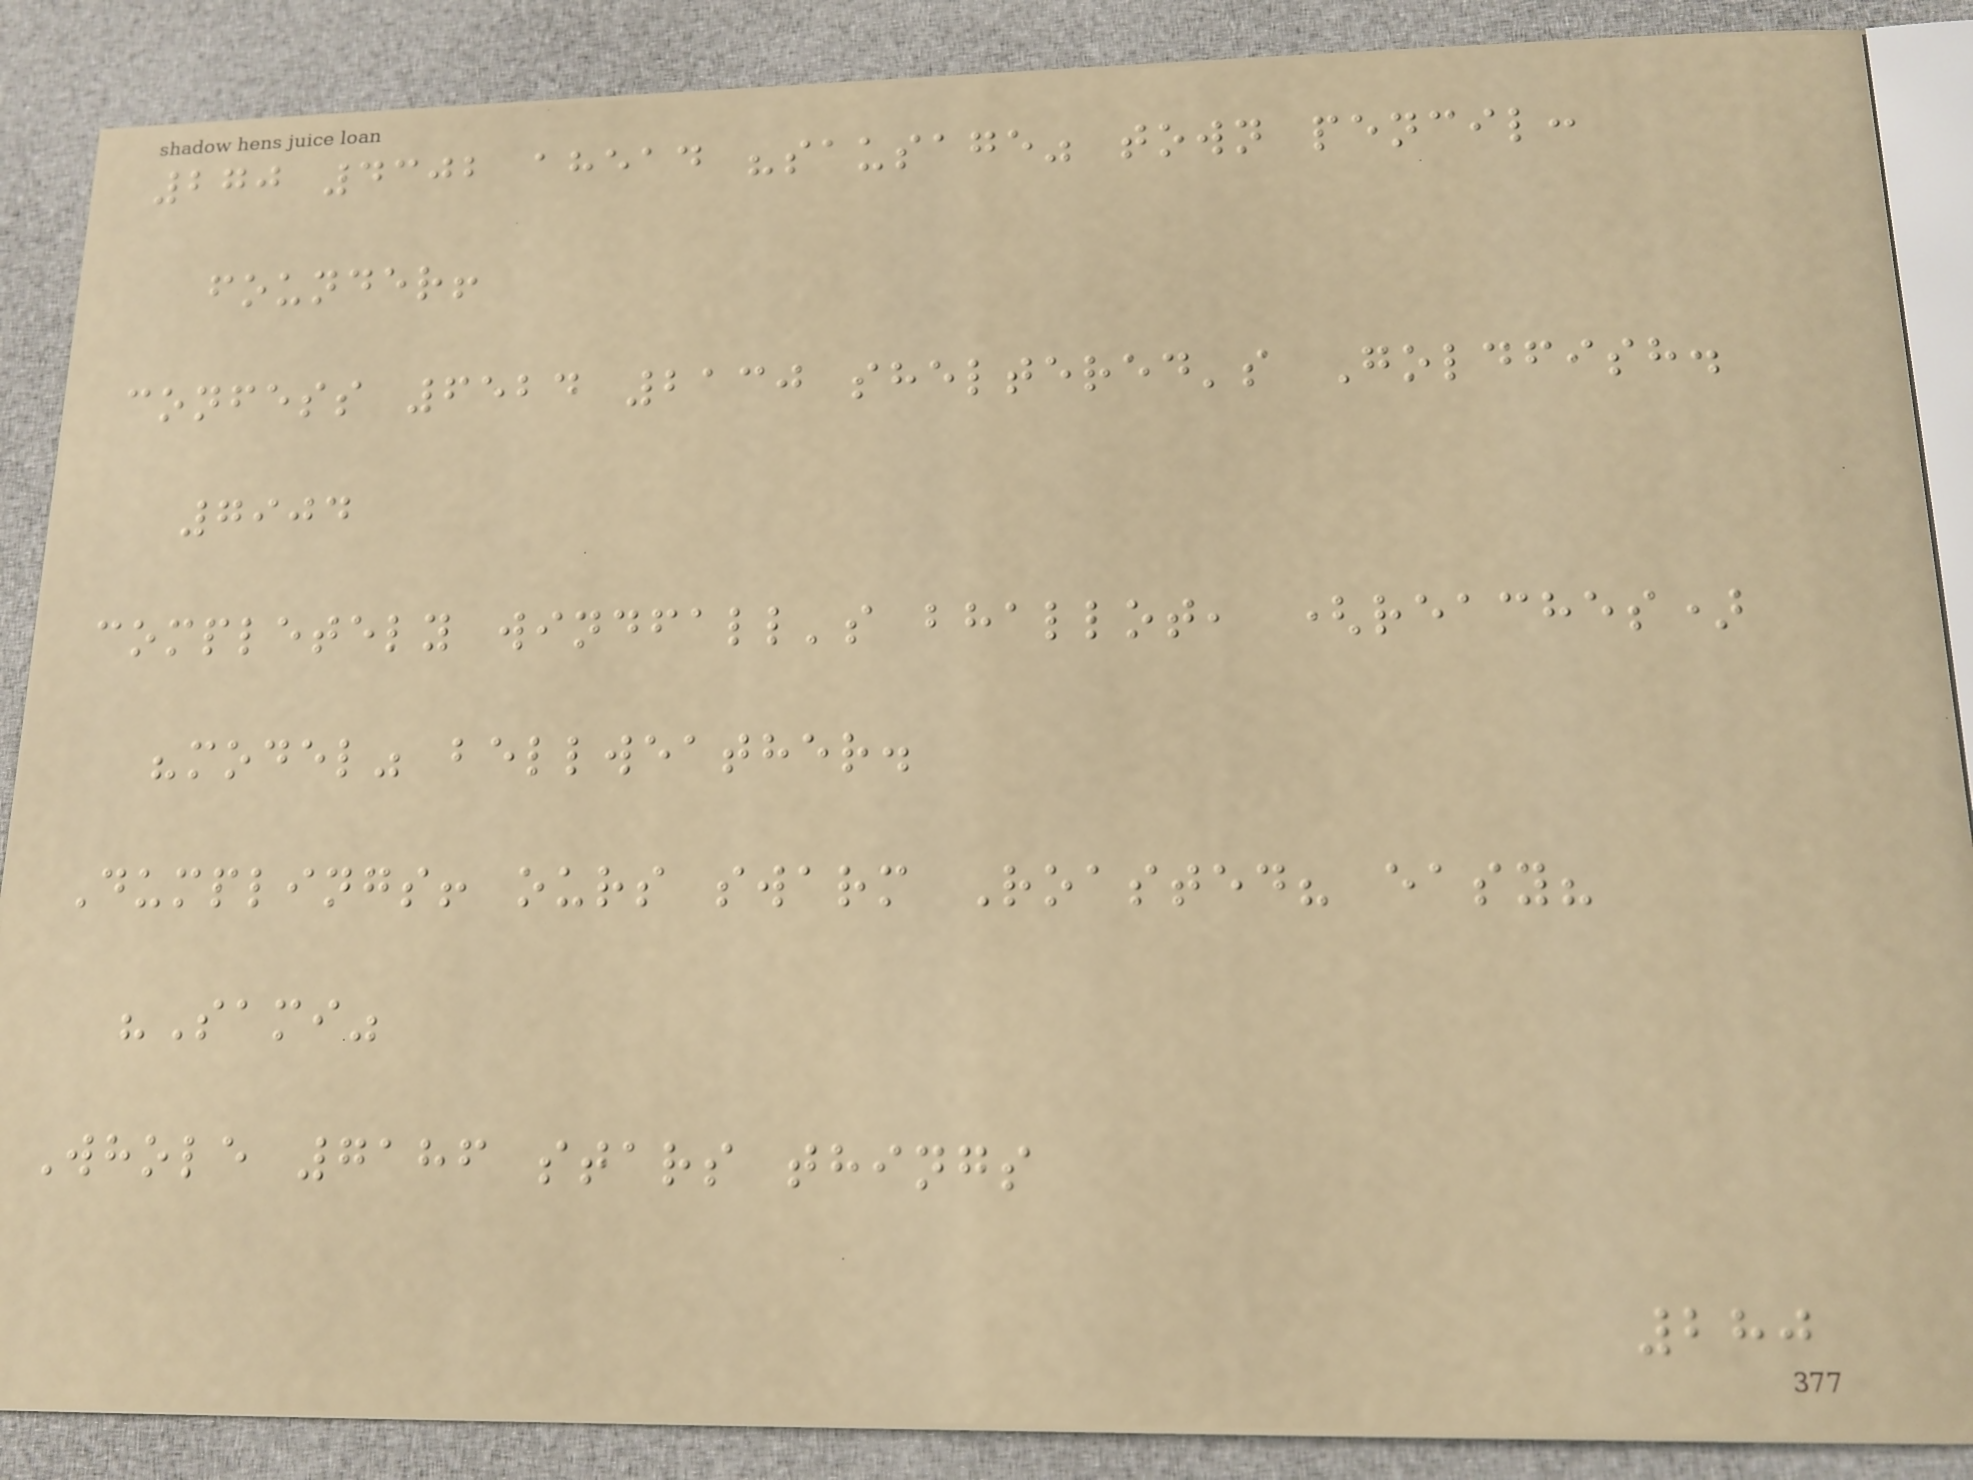270 4302 ahead "sausage" town pencil:
founder!
confess 6524 2130 sheltered's Goldfish.
7904
completely windfall's bhallot, (reaches)
"model" bellweather.
Dumplings! ours swarm Roasted? easy?
"Sami"
Whole 7186 stars things
280
